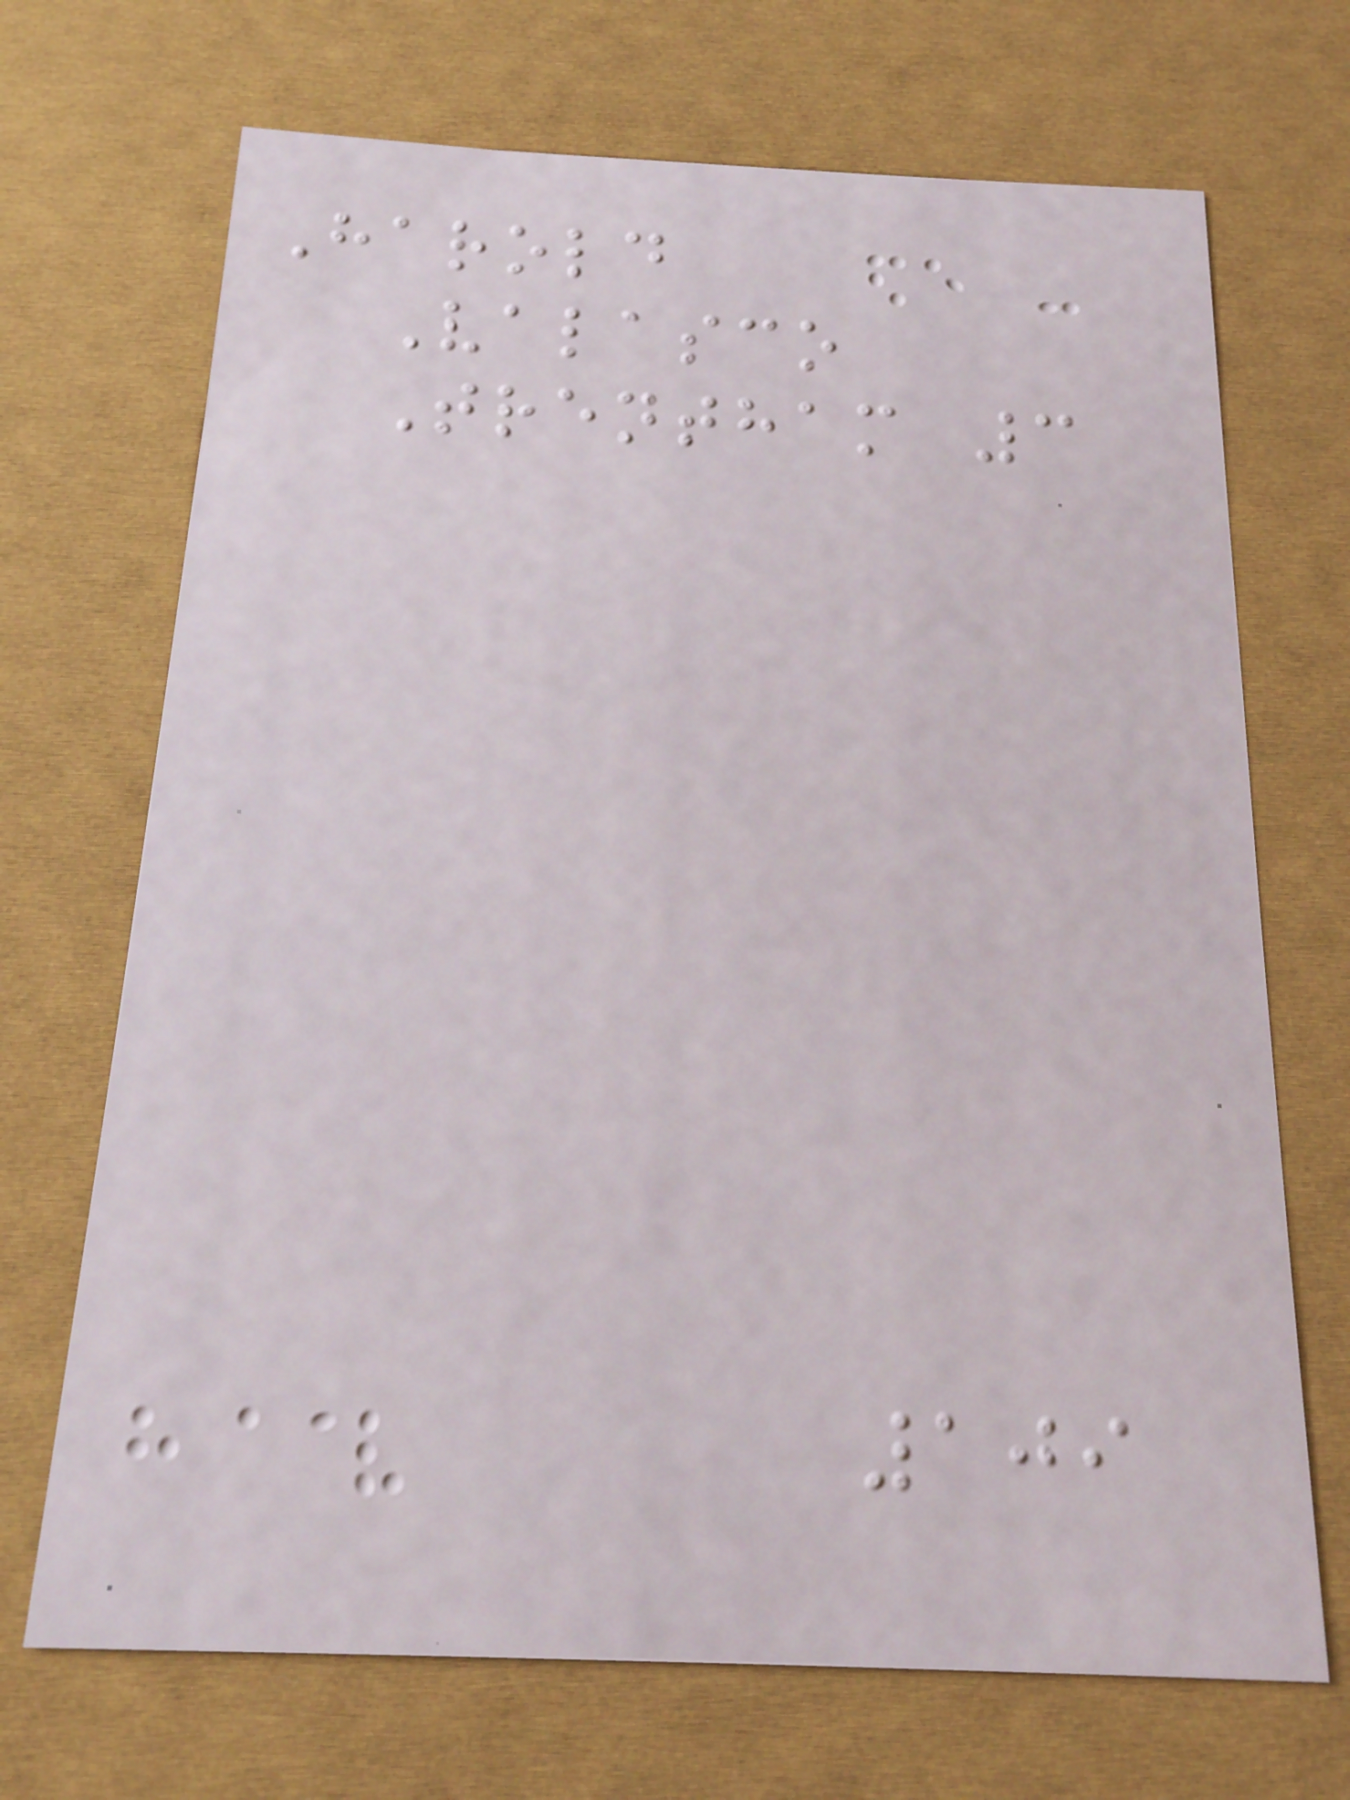Harold
Valasco
Trentham 3
109
